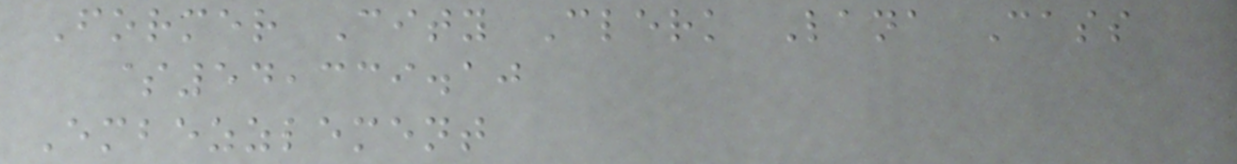Former City Clerk Lana Cass
$54,339.10
Embezzlement
